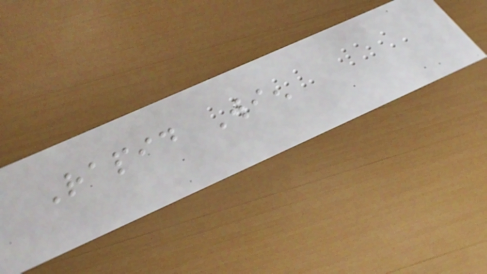Rapid Wien
